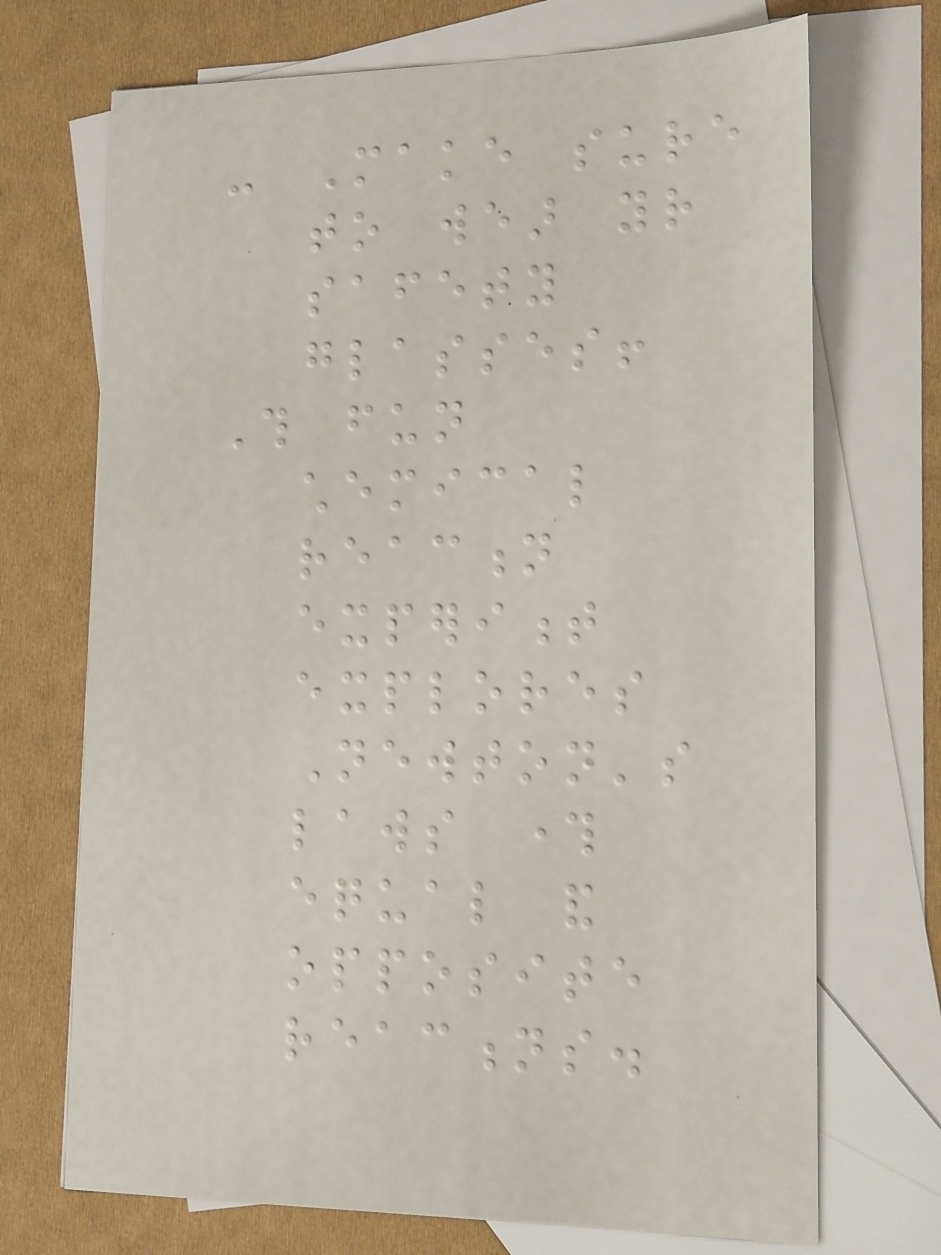- Make sure
to wear your
safety
glasses!
This fun
chemical
reaction
experiment
explores
Newton's
laws through
equal and
opposite
reactions.
